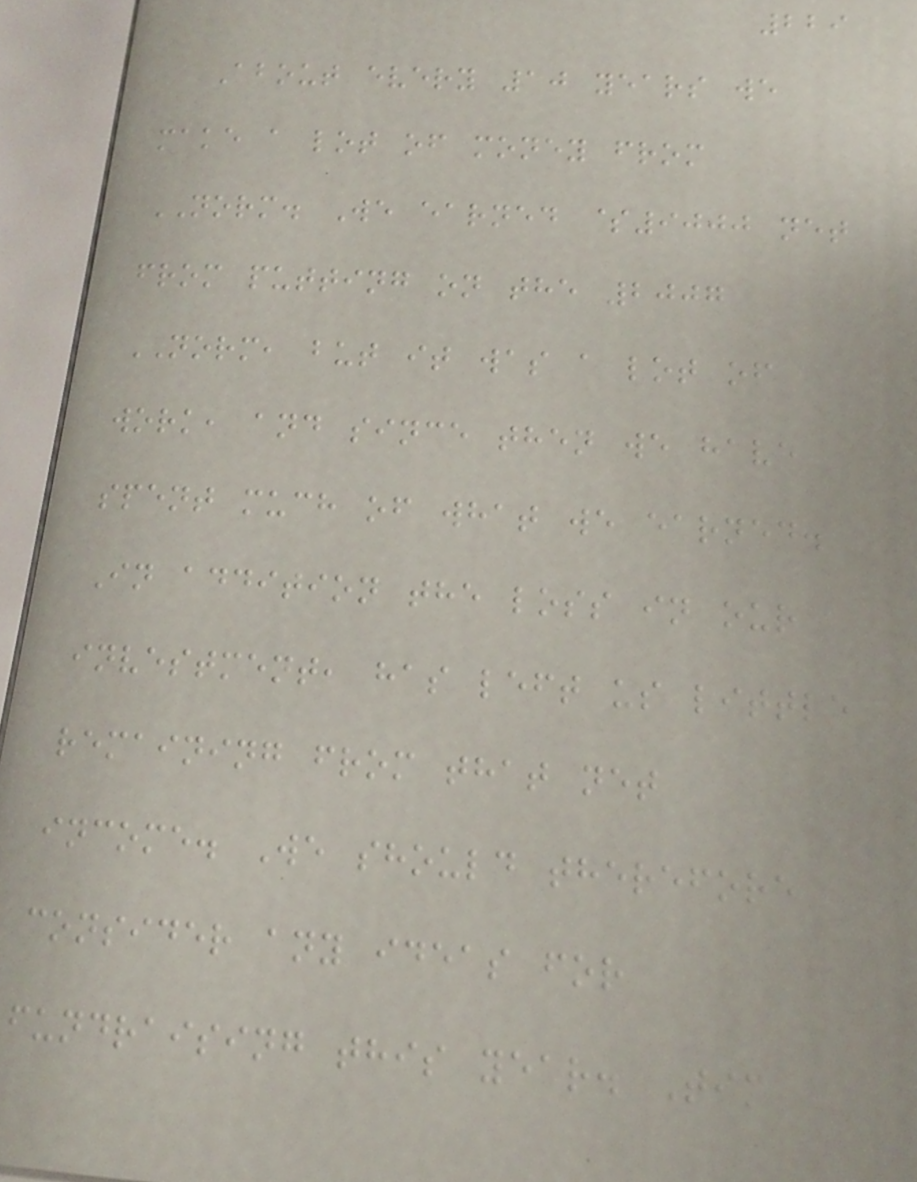229
About every 10 years we
make a lot of money from
NORM. We earned $9000 net
from putting on the 2007
NORM, but it was a lot of
work, and since then we have
spent much of what we earned.
In addition the loss in our
investment, has left us little
remaining from that net
income. We should therefore
consider any ideas for
fundraising this year. Tim
